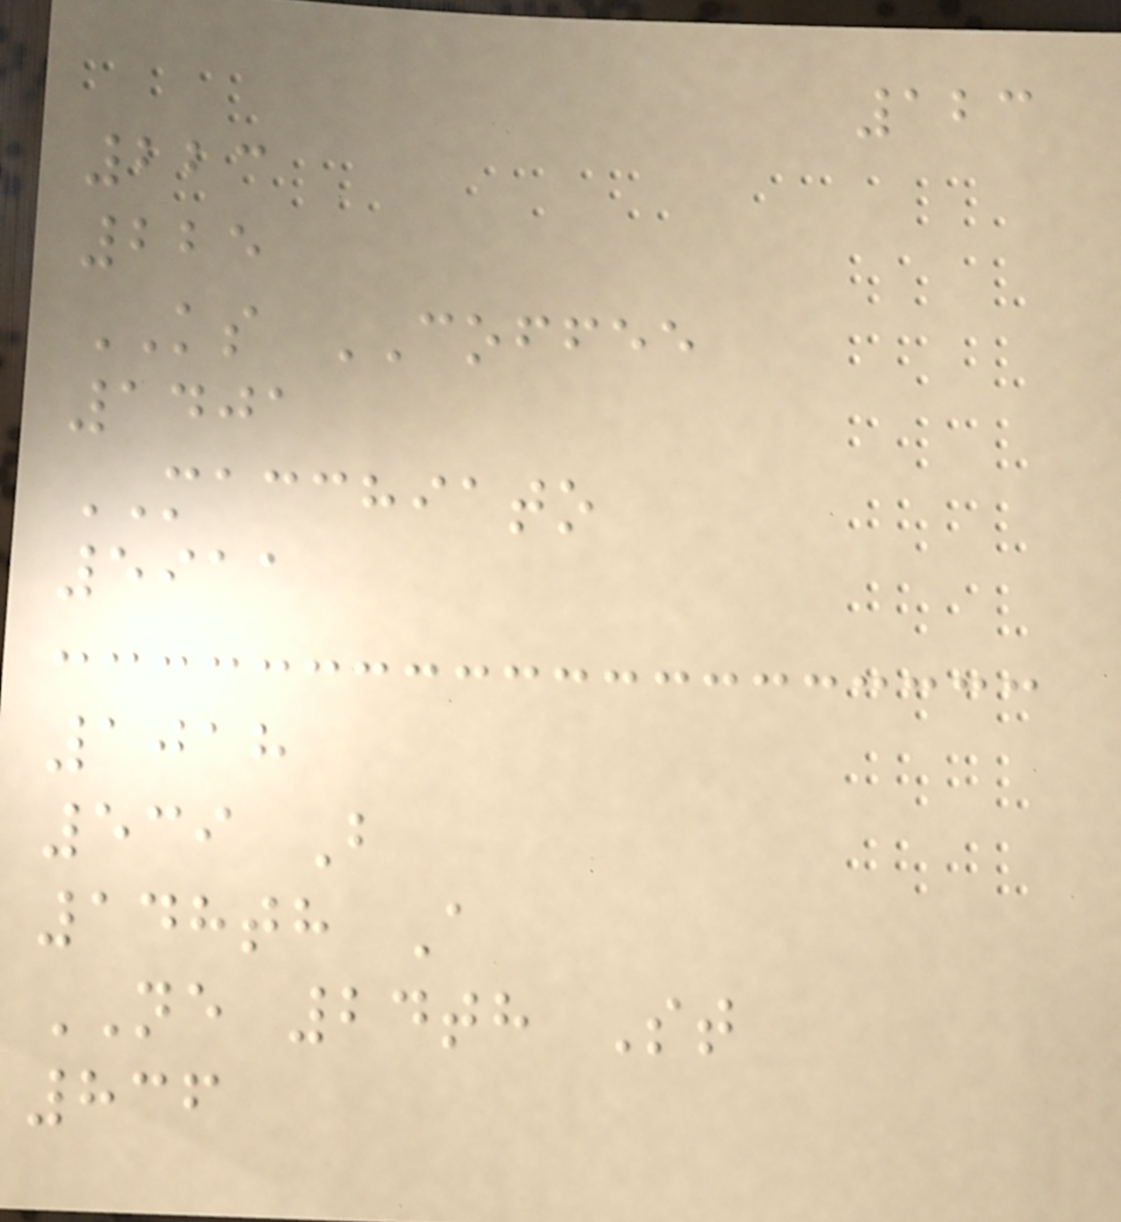123
223
225
KS COFFEE
1401
MACCHIATO
5911
1018
539 B
148th A
NE 24th St
836
